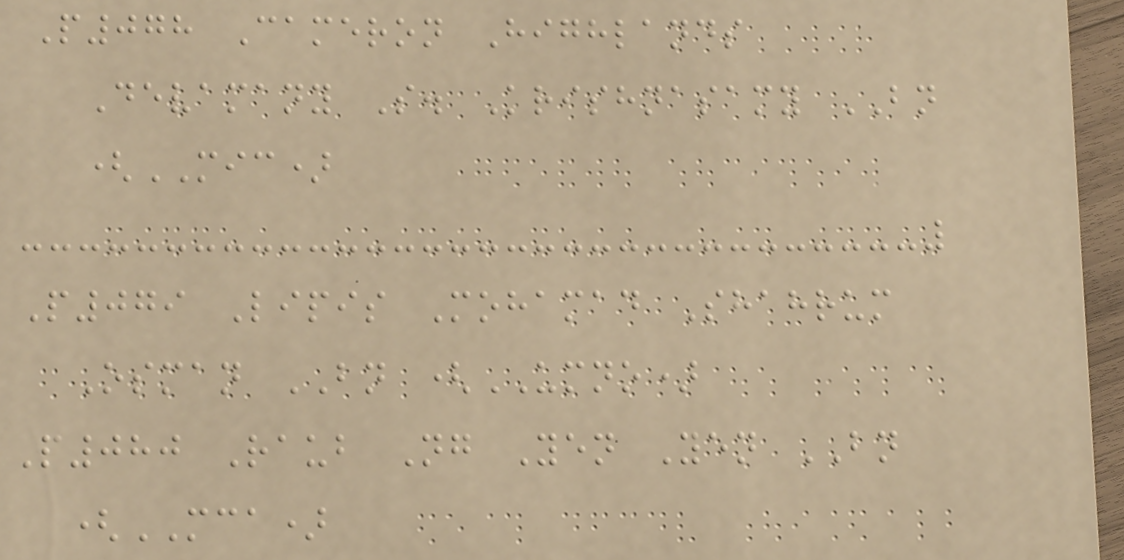P078 Cameron Highlands
Devamany S. Krishnasamy BN
(MIC)
P079 Lipis Mohamad Shahrum
Osman BN (UMNO)
P080 Raub Ng Yen Yen BN
(MCA)
